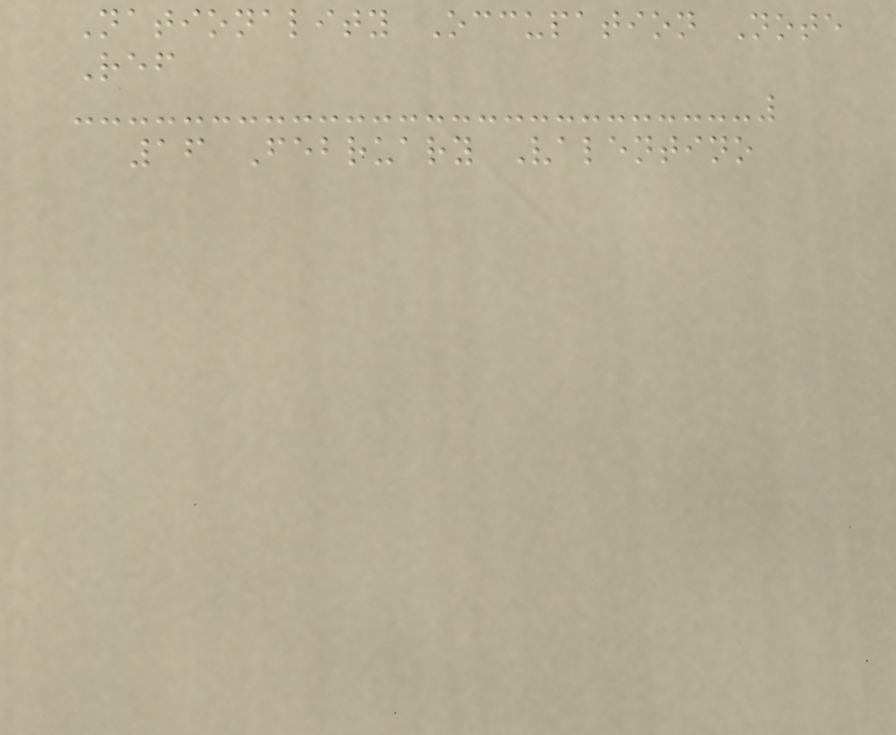Nationality Occupation Note
Ref
16 February Valentino
